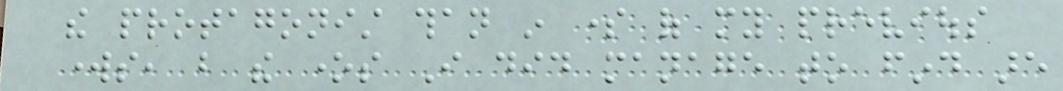the protagonist than in some of my previous
works, but the ones I did manage to find are
